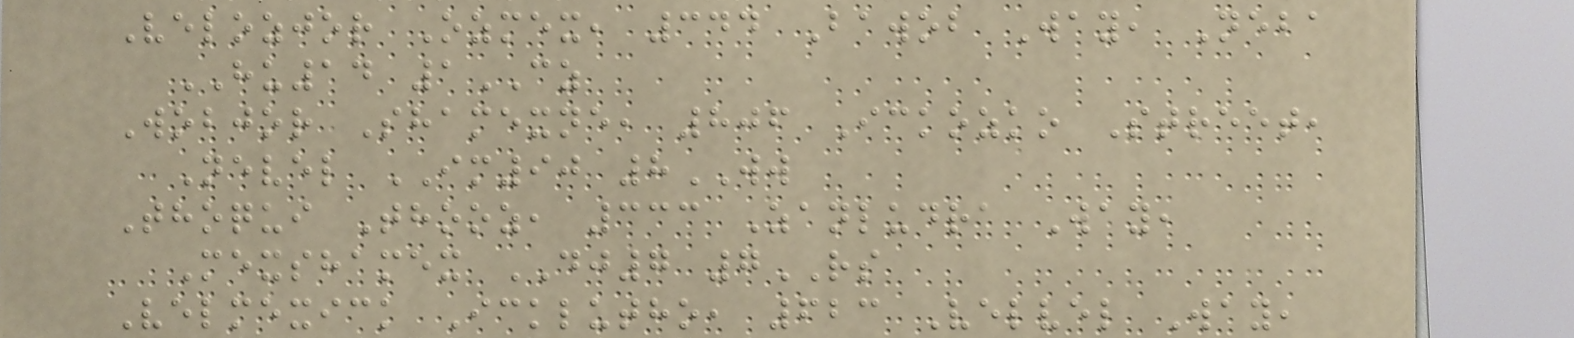Velozjor Ozmex, 344 Bawob Way, Neba
HU14 1CZ
Wobjor Shamexne, 806 Ickozko Street,
Nevel IM90 8WW
Thoqui Thooz, 333 Zanludra Way,
Mexshamex DJ7 7RS
Velmexick Icklutho, 623 Velvel Way,
